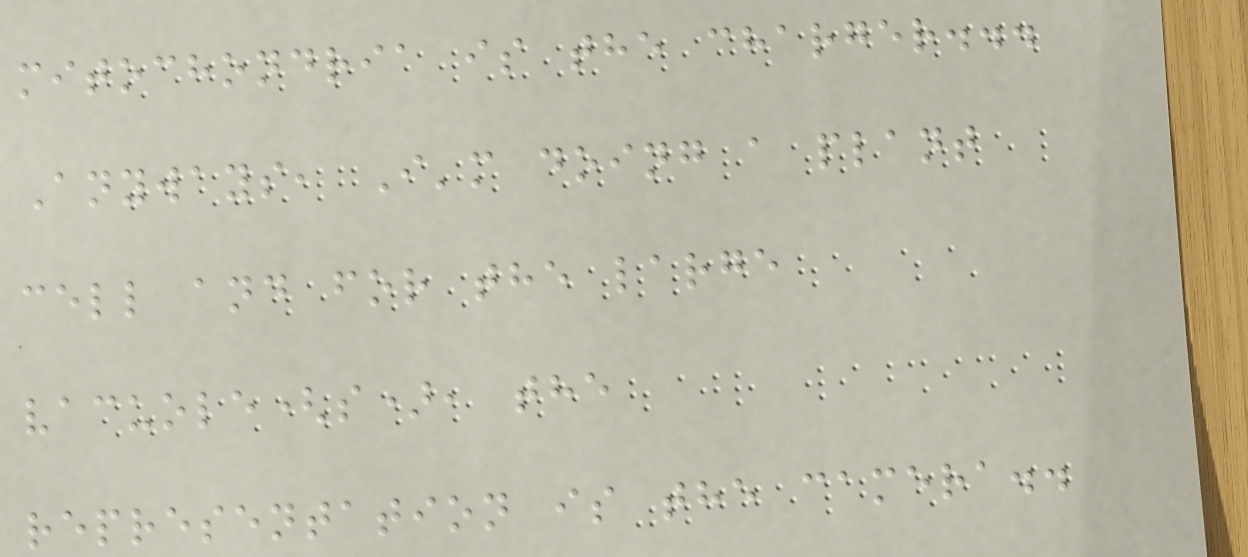mitochondria is the charger...
Anyways, I'm doing a plant
cell and for the large
vacuole(s), the
representation is the camera..
